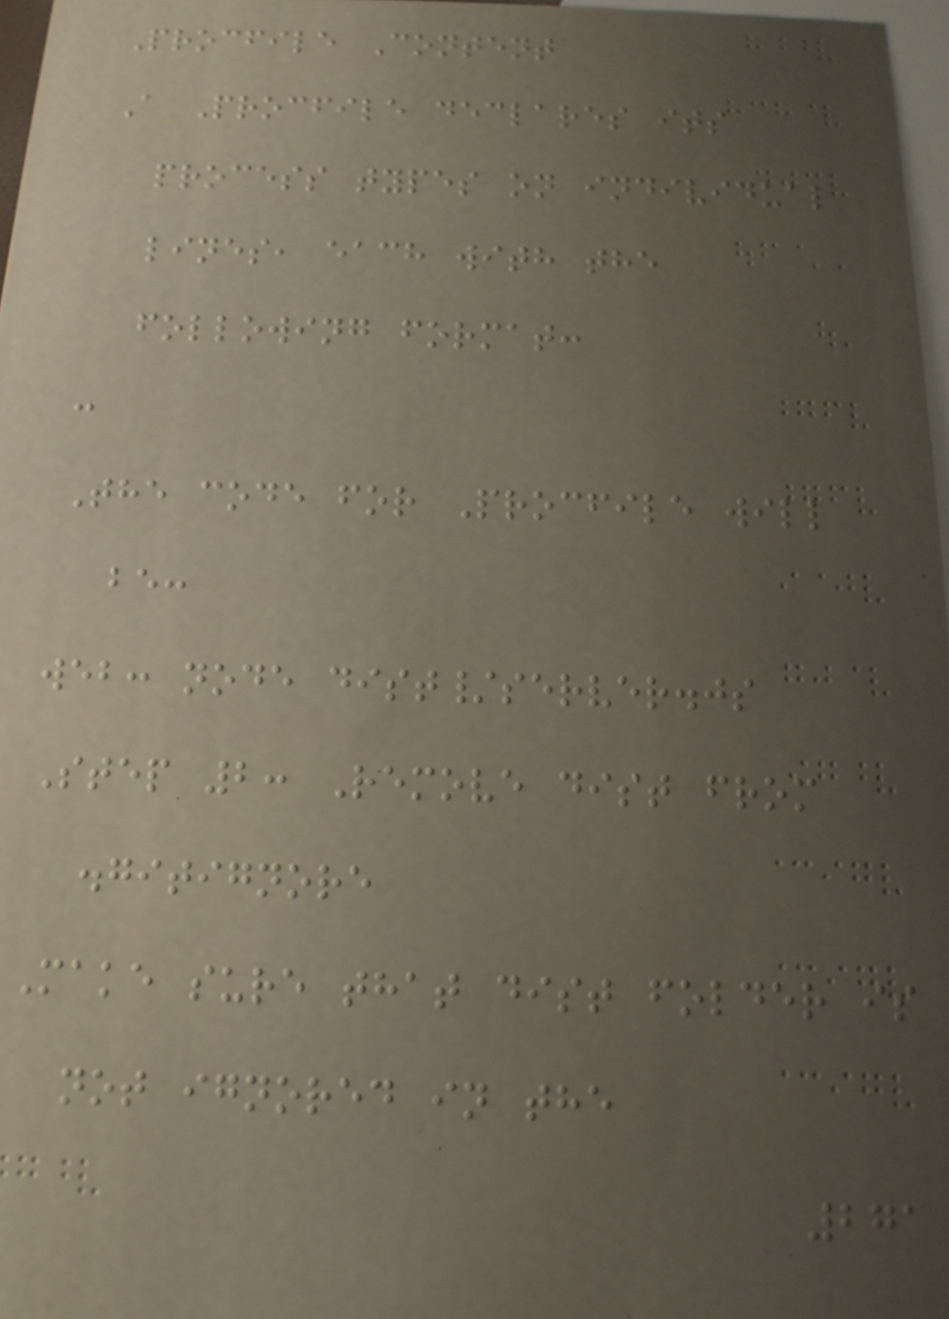Procfile Content
A Procfile declares its
process types on individual
lines, each with the
following format:
:
The code for Procfile will
be:
web: node dist/server.js
Step 2: Remove dist from
.gitignore
Make sure that dist folder is
not ignored in the
271
